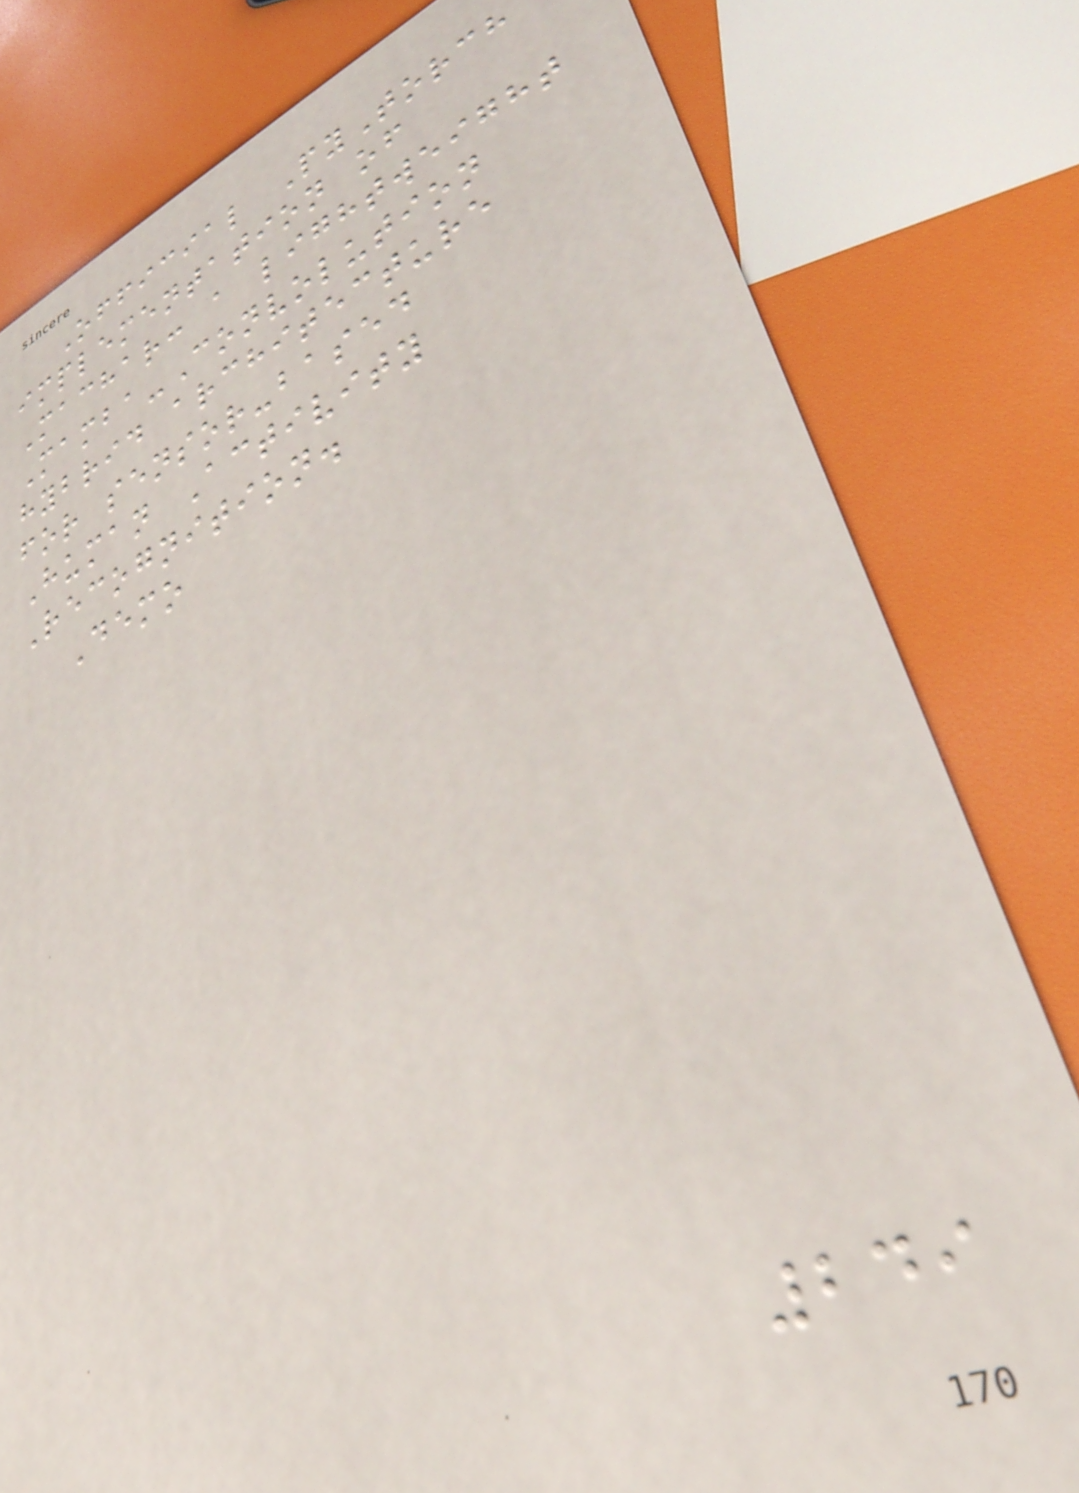Official PyTorch
implementation of
Machar: a lightweight
Mamba-Convolution
hybrid architecture
for sensor-based
Human Activity
Recognition.
Demo
249
